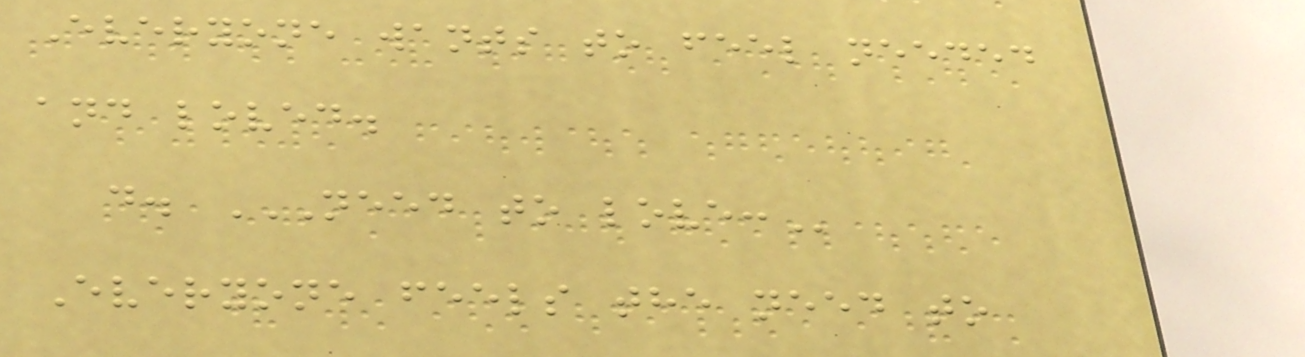Everyone wants to feel needed
and loved.
d. NEED TO LOVE:
Everyone feels the need to
